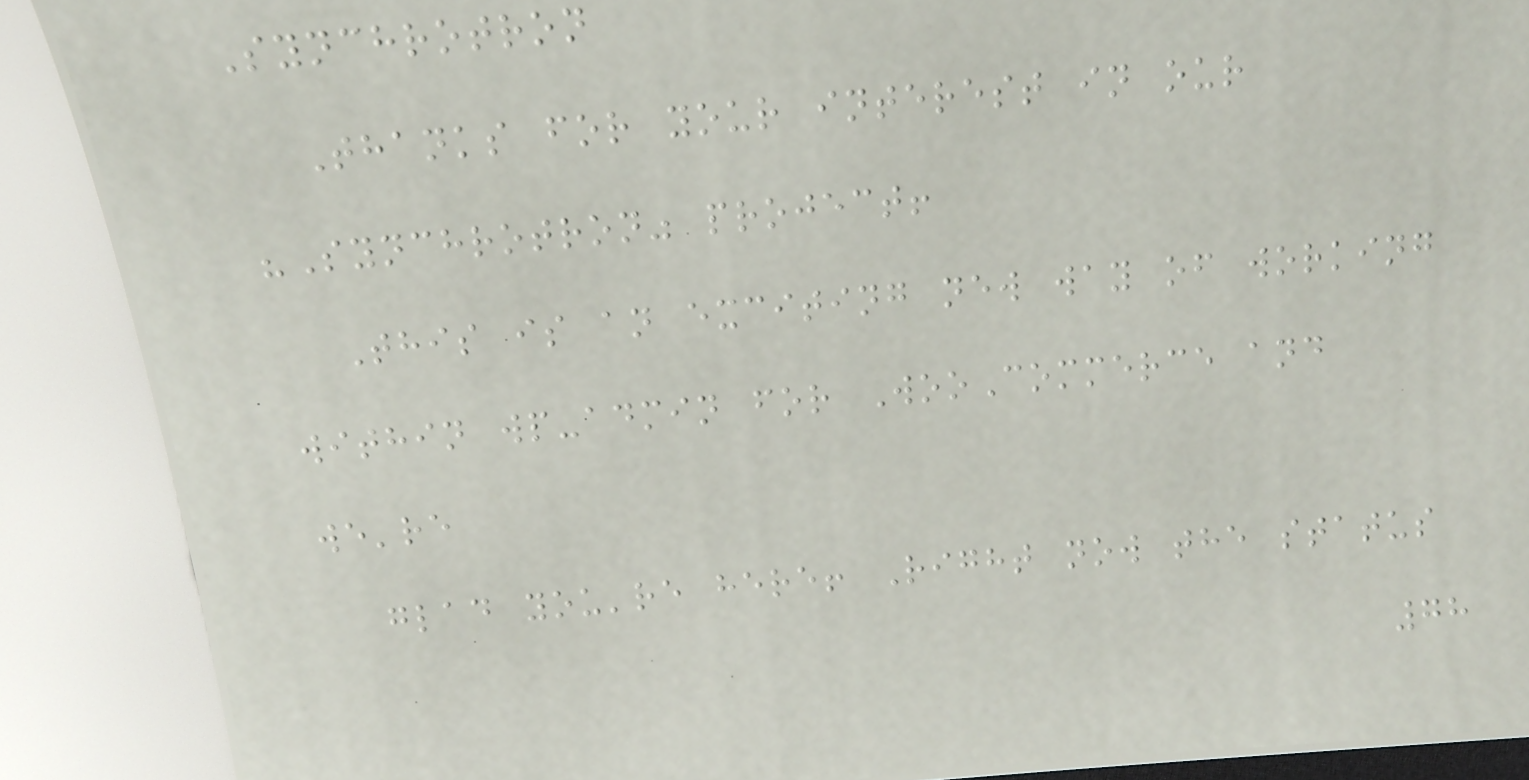Synchrotron
Thanks for your interest in our
"Synchrotron" project!
This is an exciting new way of working
within wp-admin for WooCommerce and
we're
glad you're here! Right now the status
78
